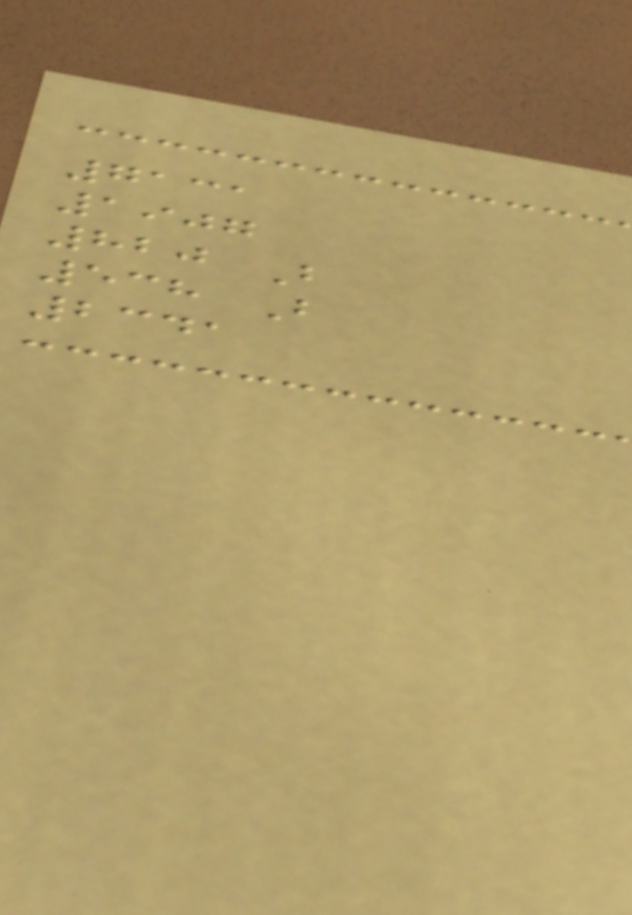7131
1907
820 B
538 B
2341
